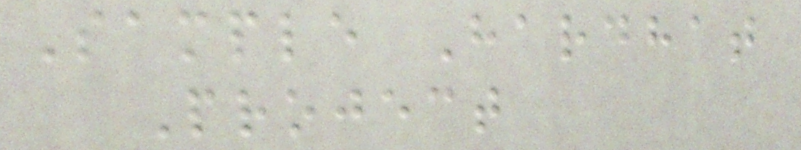Sample Hardhat
Project
